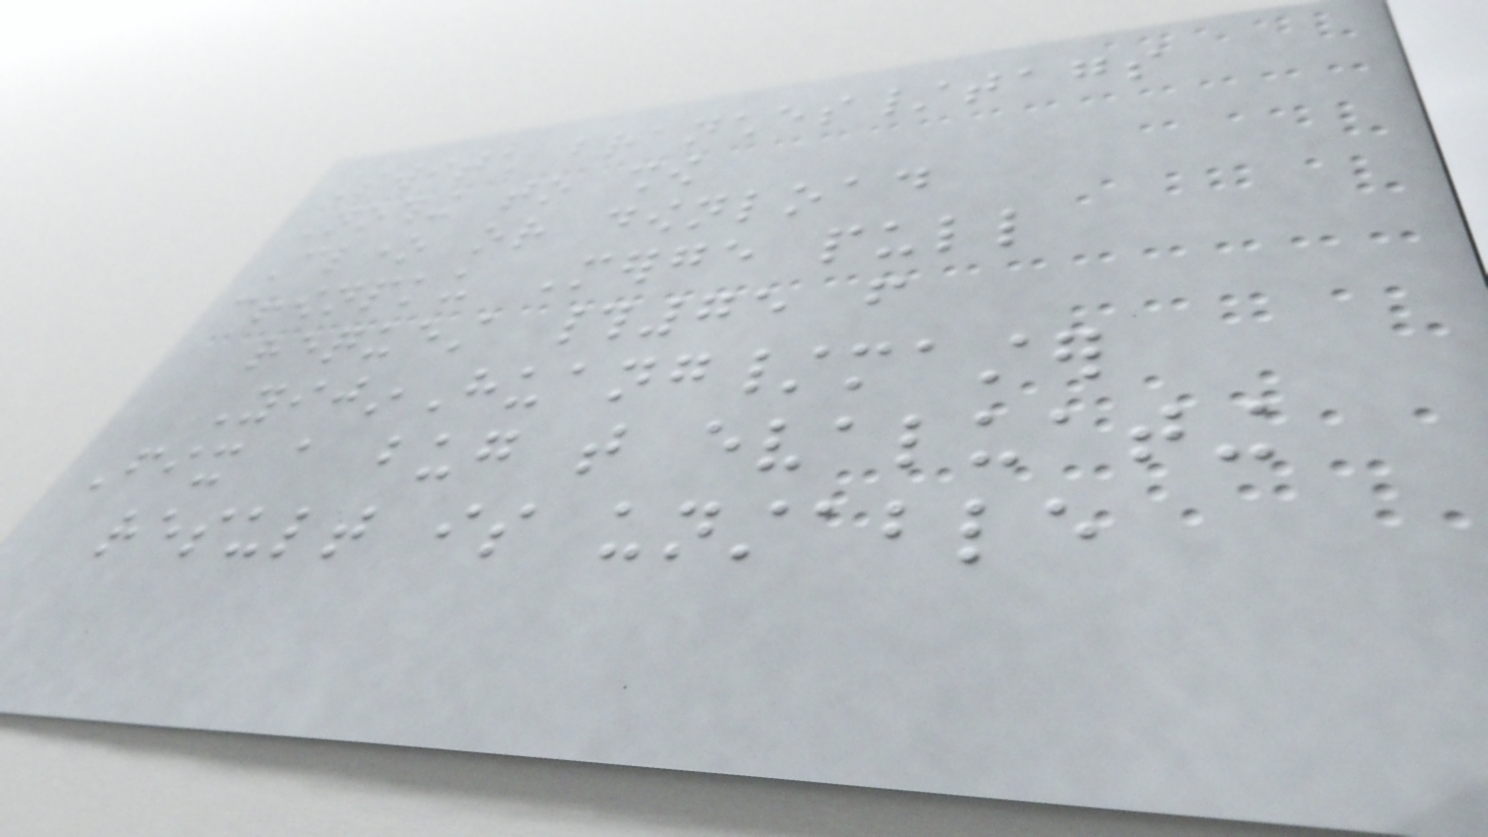Switch branches/tags
Nothing to show
Clone or download
crownpku Merge pull
request #75 from
YijinHuang/master
Fix a bug that evaluating
result is unstable
